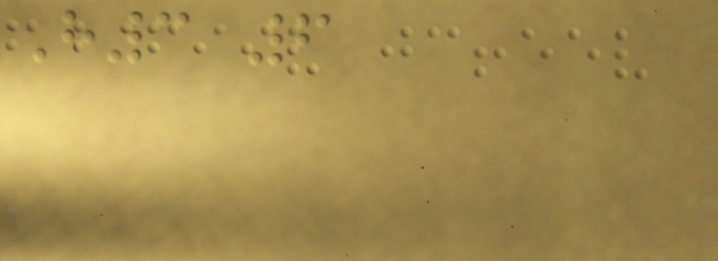H3 6
